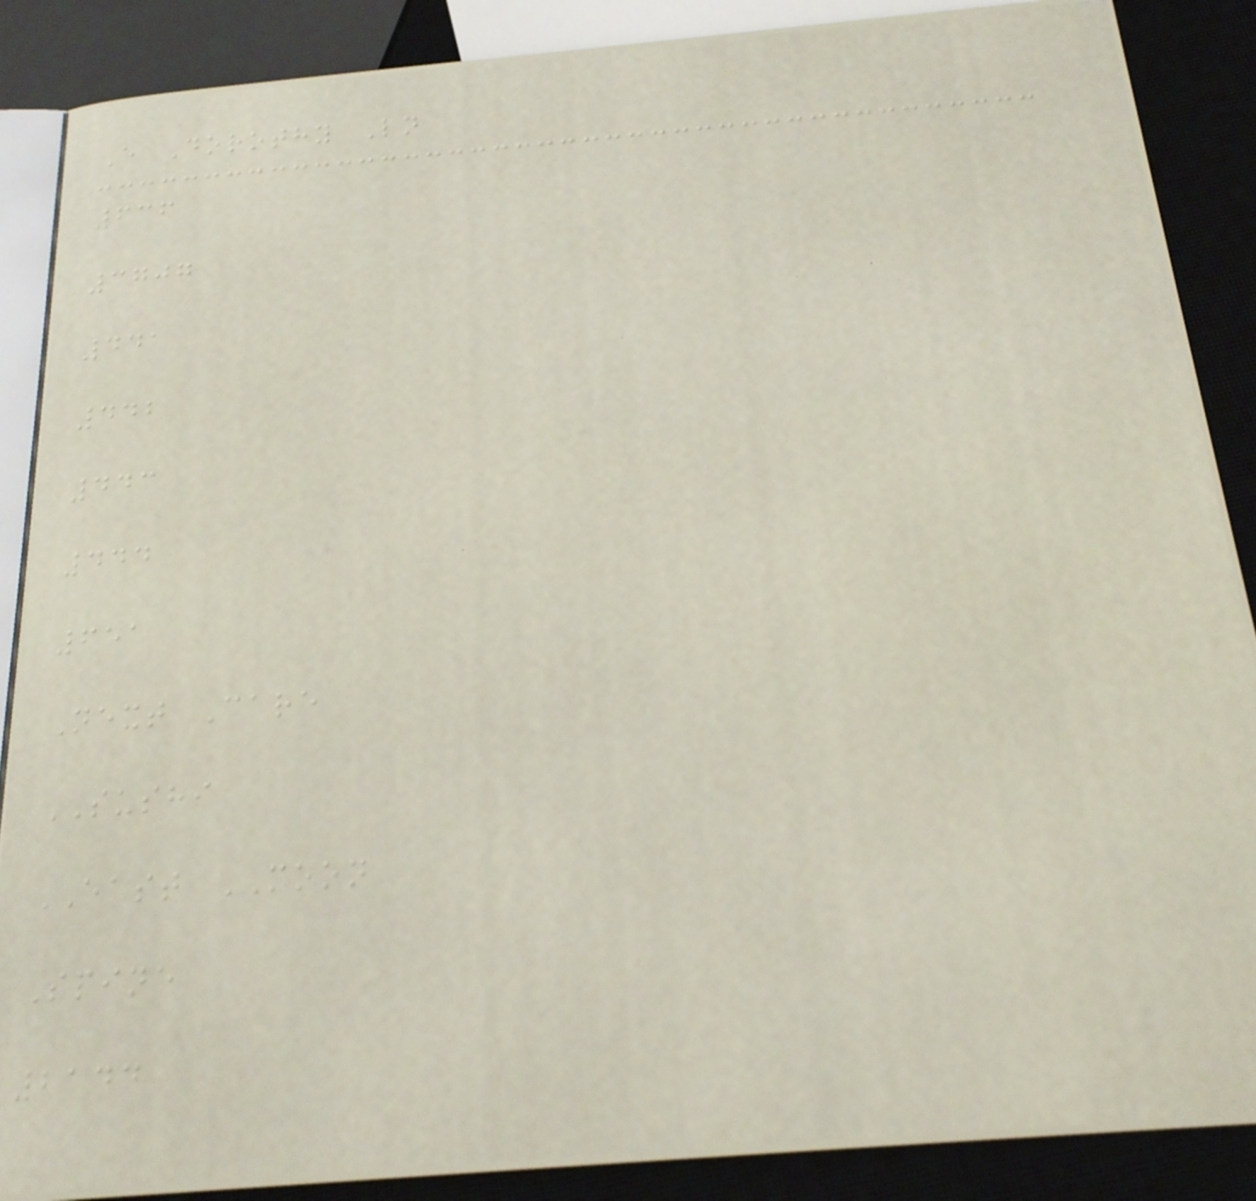E Dorothy Ln
636
3707
441
442
443
444
651
Next Care
SUSHI
EAST MOON
Spine
2144
